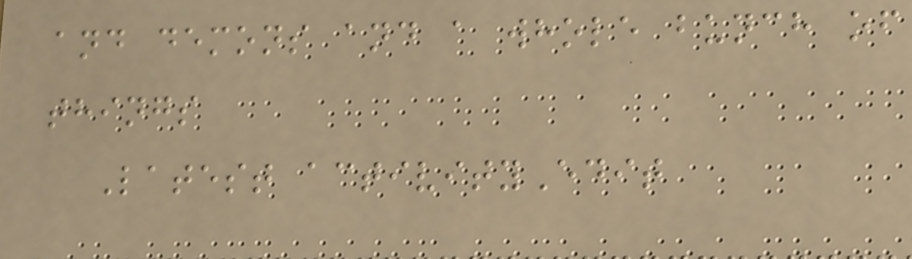and demons and a whole bunch of
things
Latest activityEdit
